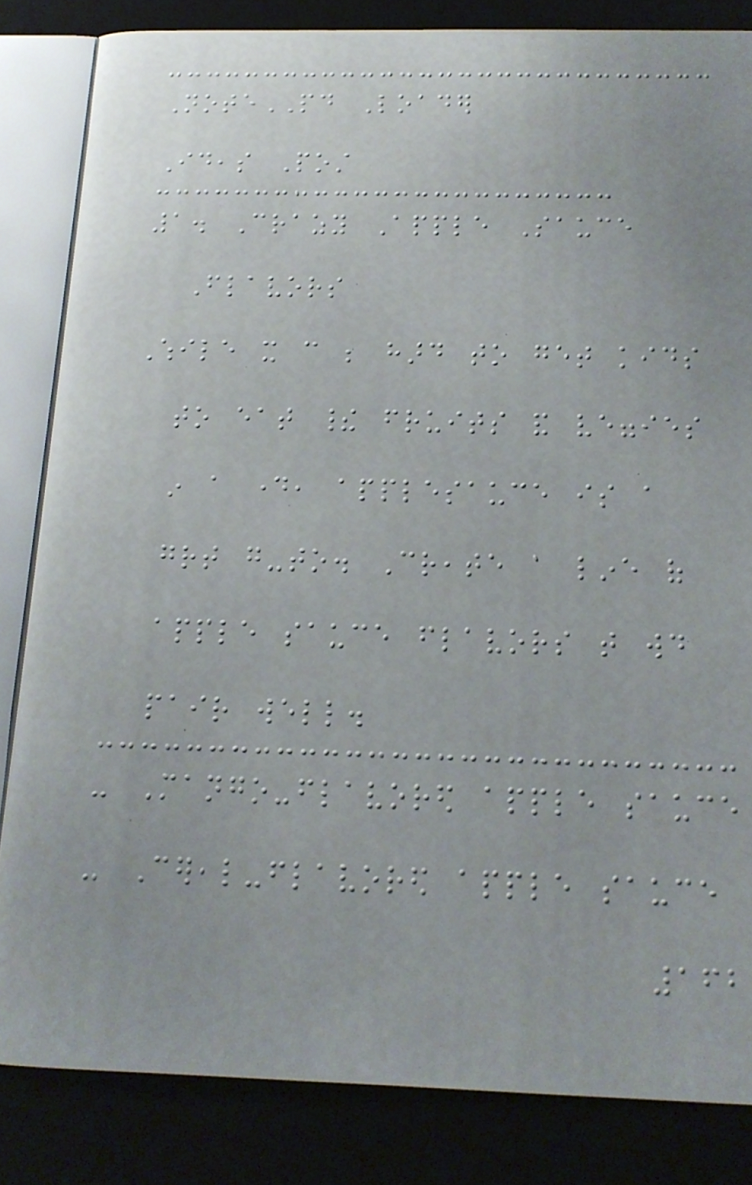NotePD Loader
Ideas Post
1. Crazy Apple Sauce
Flavors
While it can be hard to get kids
to eat their fruits and veggies
in a day, applesauce is a
great go-to. Create a line of
apple sauce flavors that would
pair well.
- Mango-flavored apple sauce
- Cereal-flavored apple sauce
162
